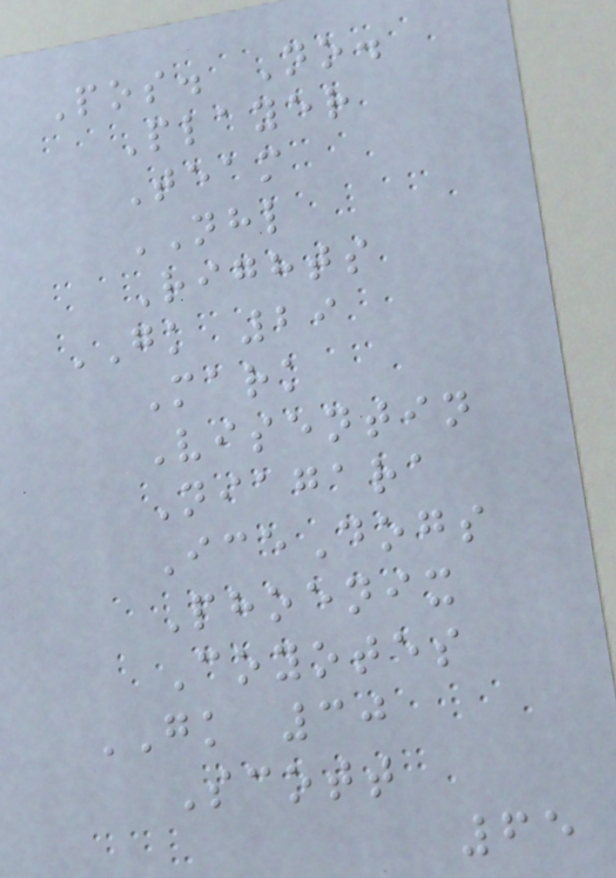Pos. No.
Player
Team
NHL
Rights
GK 29
Mark
Visentin
Niagara
IceDogs
Phoenix
Coyotes
GK 30
Scott
65
